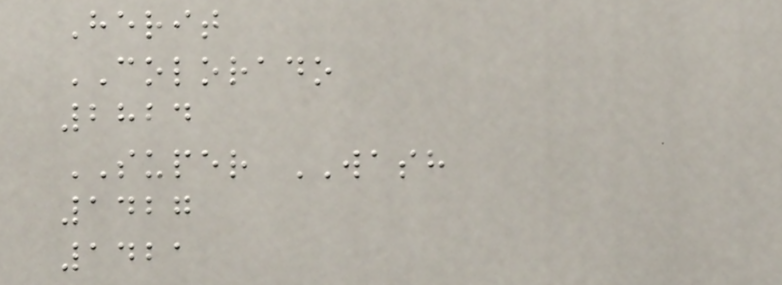Herit
COLORADO
2824
SUPER WASH
1427
1421
